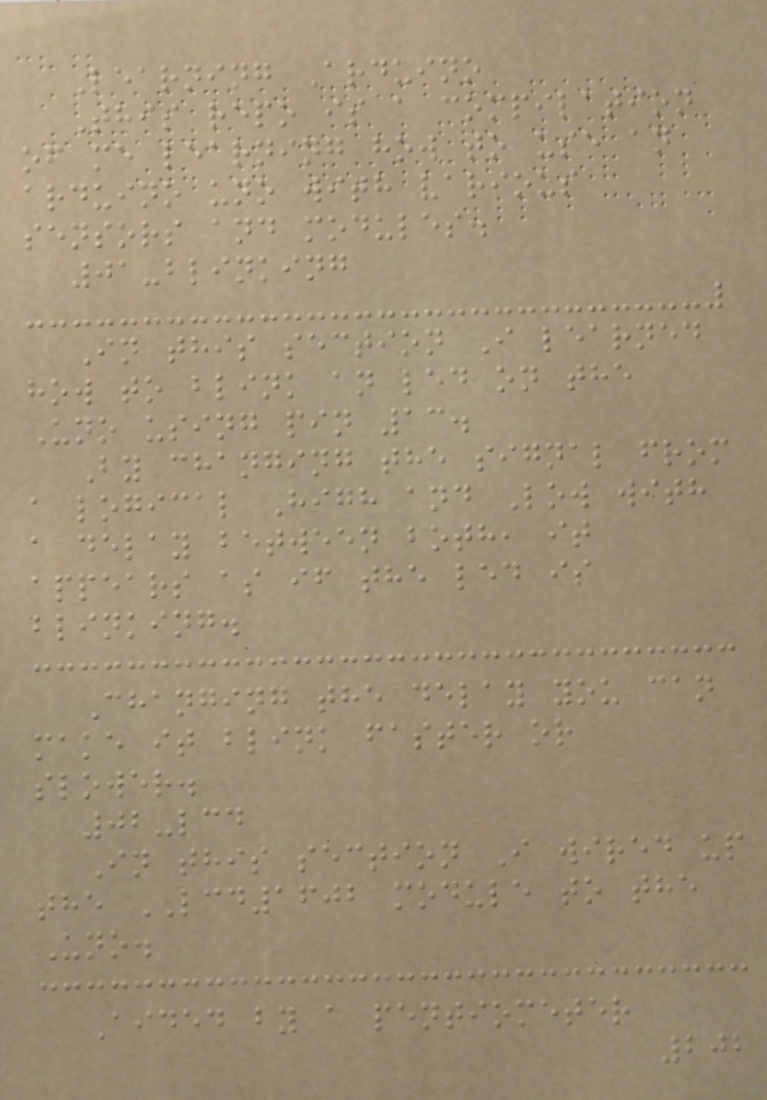Learning Arduino
This repo is a compilation
of me learning how to use an
arduino uno with various
sensors and modules.
01-blinking
In this section I learned
how to blink an led on the
Uno using pin 13.
By changing the signal from
a logical High and Low with
a delay between both, it
appears as if the led is
blinking.
Changing the delay you can
make it blink faster or
slower.
02-lcd
In this section I wired up
the LCD1602 module to the
Uno.
Aided by a pentiometer
202
